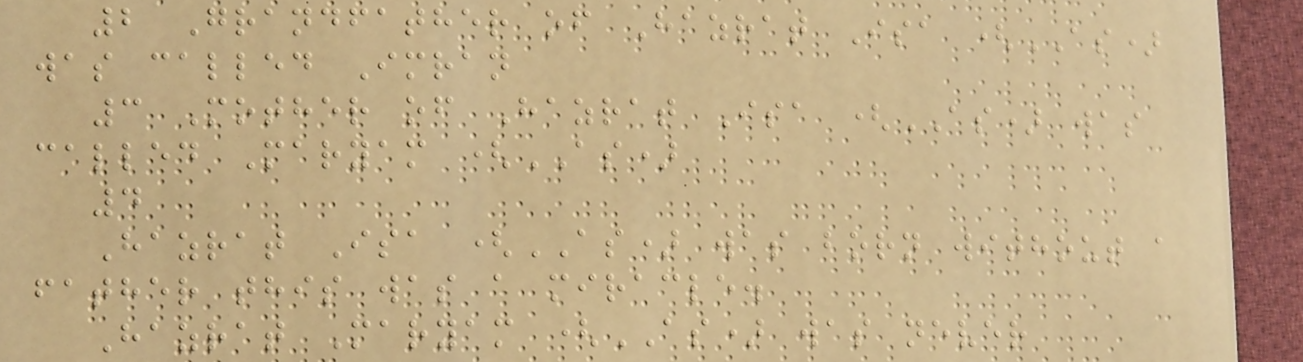2 Grandfather of Hazrat Isa (AS)
was called Imran
3 Mother of Hazrat Isa (AS) was
called Maryam (AS)
4
Hazrat Isa (AS) was born without a
father this was a miracle.
Hazrat Maryam (AS) was never
